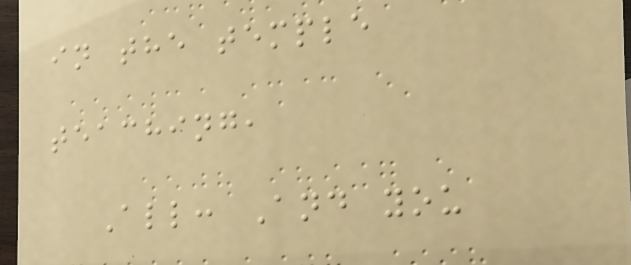in the temple
teaching,
All: And you
